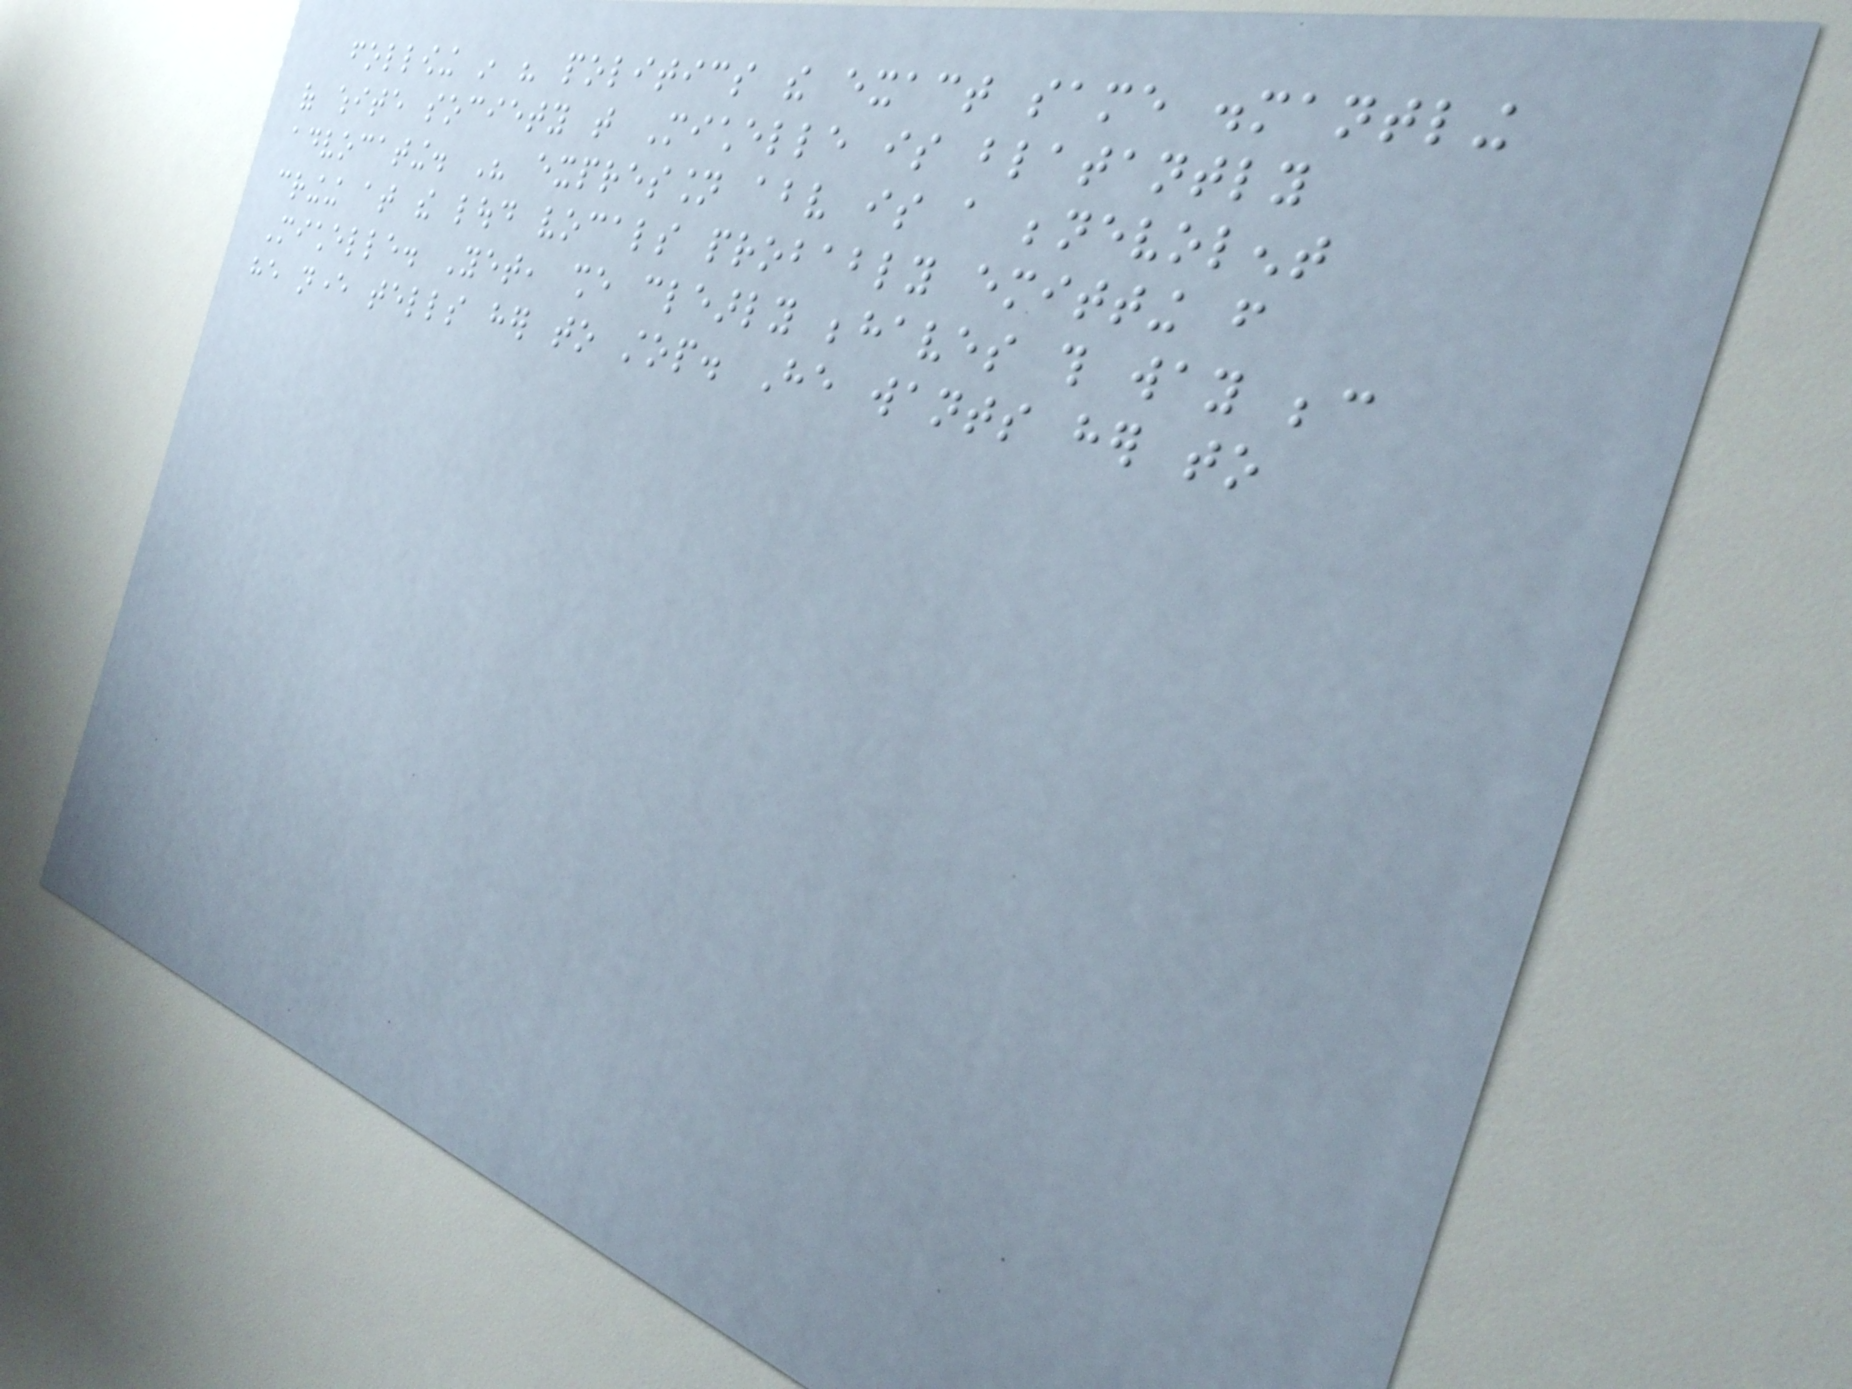following in his politics the exact same dismantling
of white society that Michelle is blatantly
advocating. His expression above is a benevolent
cringing at the loud vocals probably emitting from
Michelle. Yet, she clearly behaves this way because
he never tells her to stop. He wants her to
